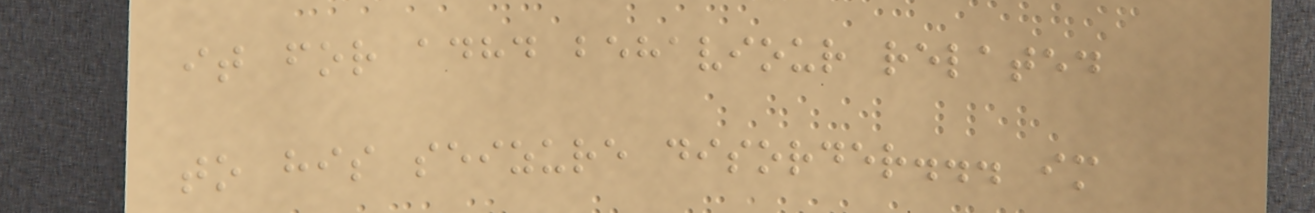it for adhd behaviour related
to his seizure disorder... im
